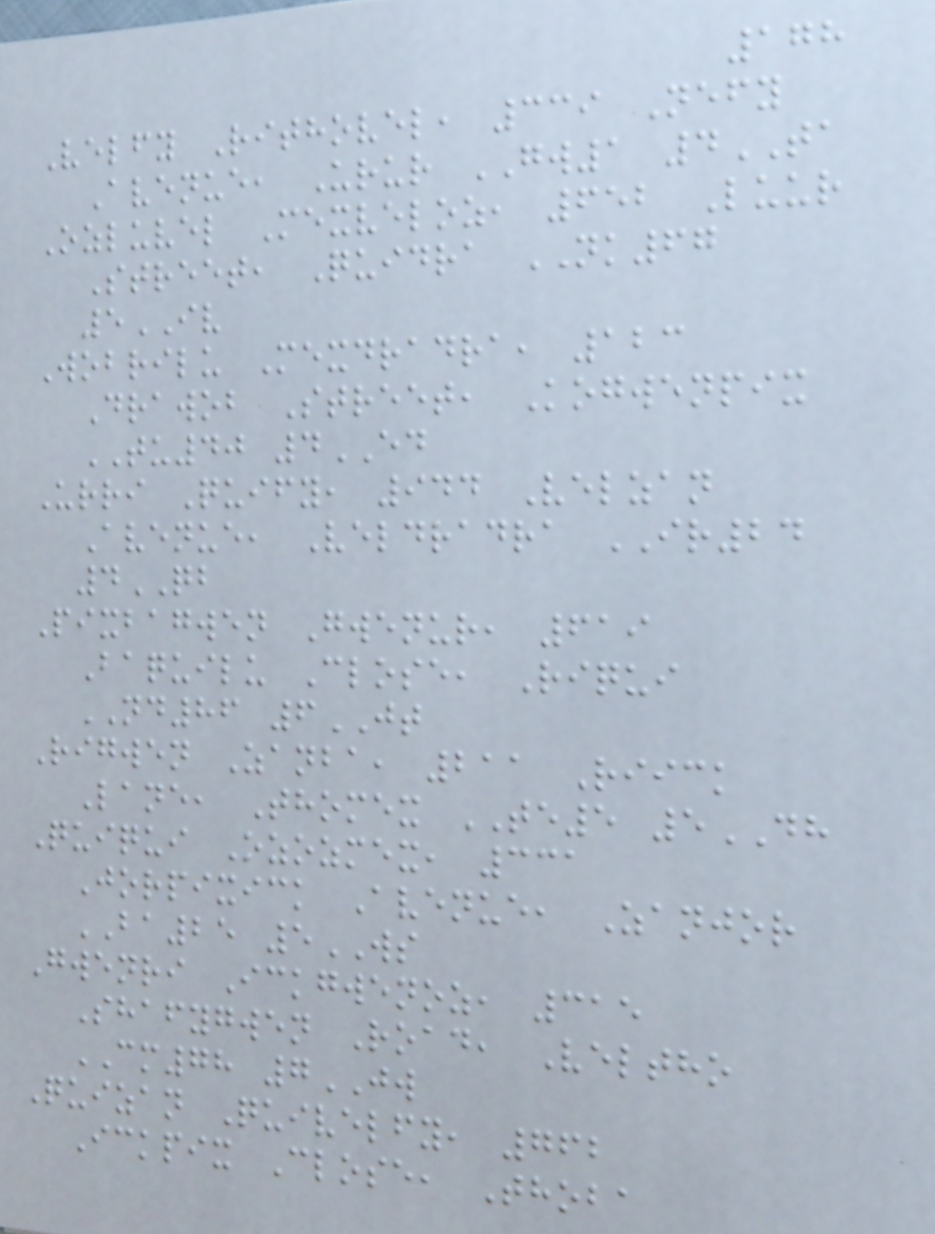178
Velfy Rithovel, 339 Nefy
Avenue, Urur GW1 4TA
Ozluvel Mexveloz, 652 Luur
Street, Quidra NK67
5IV
Wobrilu Mexdradra, 123
Drawob Street, Kogwenpix
TU40 4ED
Urri Quify, 944 Velzan
Avenue, Veldradra IR24
4QB
Pixbagwen Gwenur, 619
Baquilu Close, Riqui
ND86 6JT
Rigwen Zanba, 211 Riick
Lane, Thomex TE5 5DH
Quiqui Ozozmex, 331
Jorpixick Avenue, Zanjor
BA25 5WS
Gwenri Ickgwenoz, 315
Shafygwen Road, Veltho
CM78 7JW
Quizan Quivelfy, 762
Ickpix Close, Thoba
